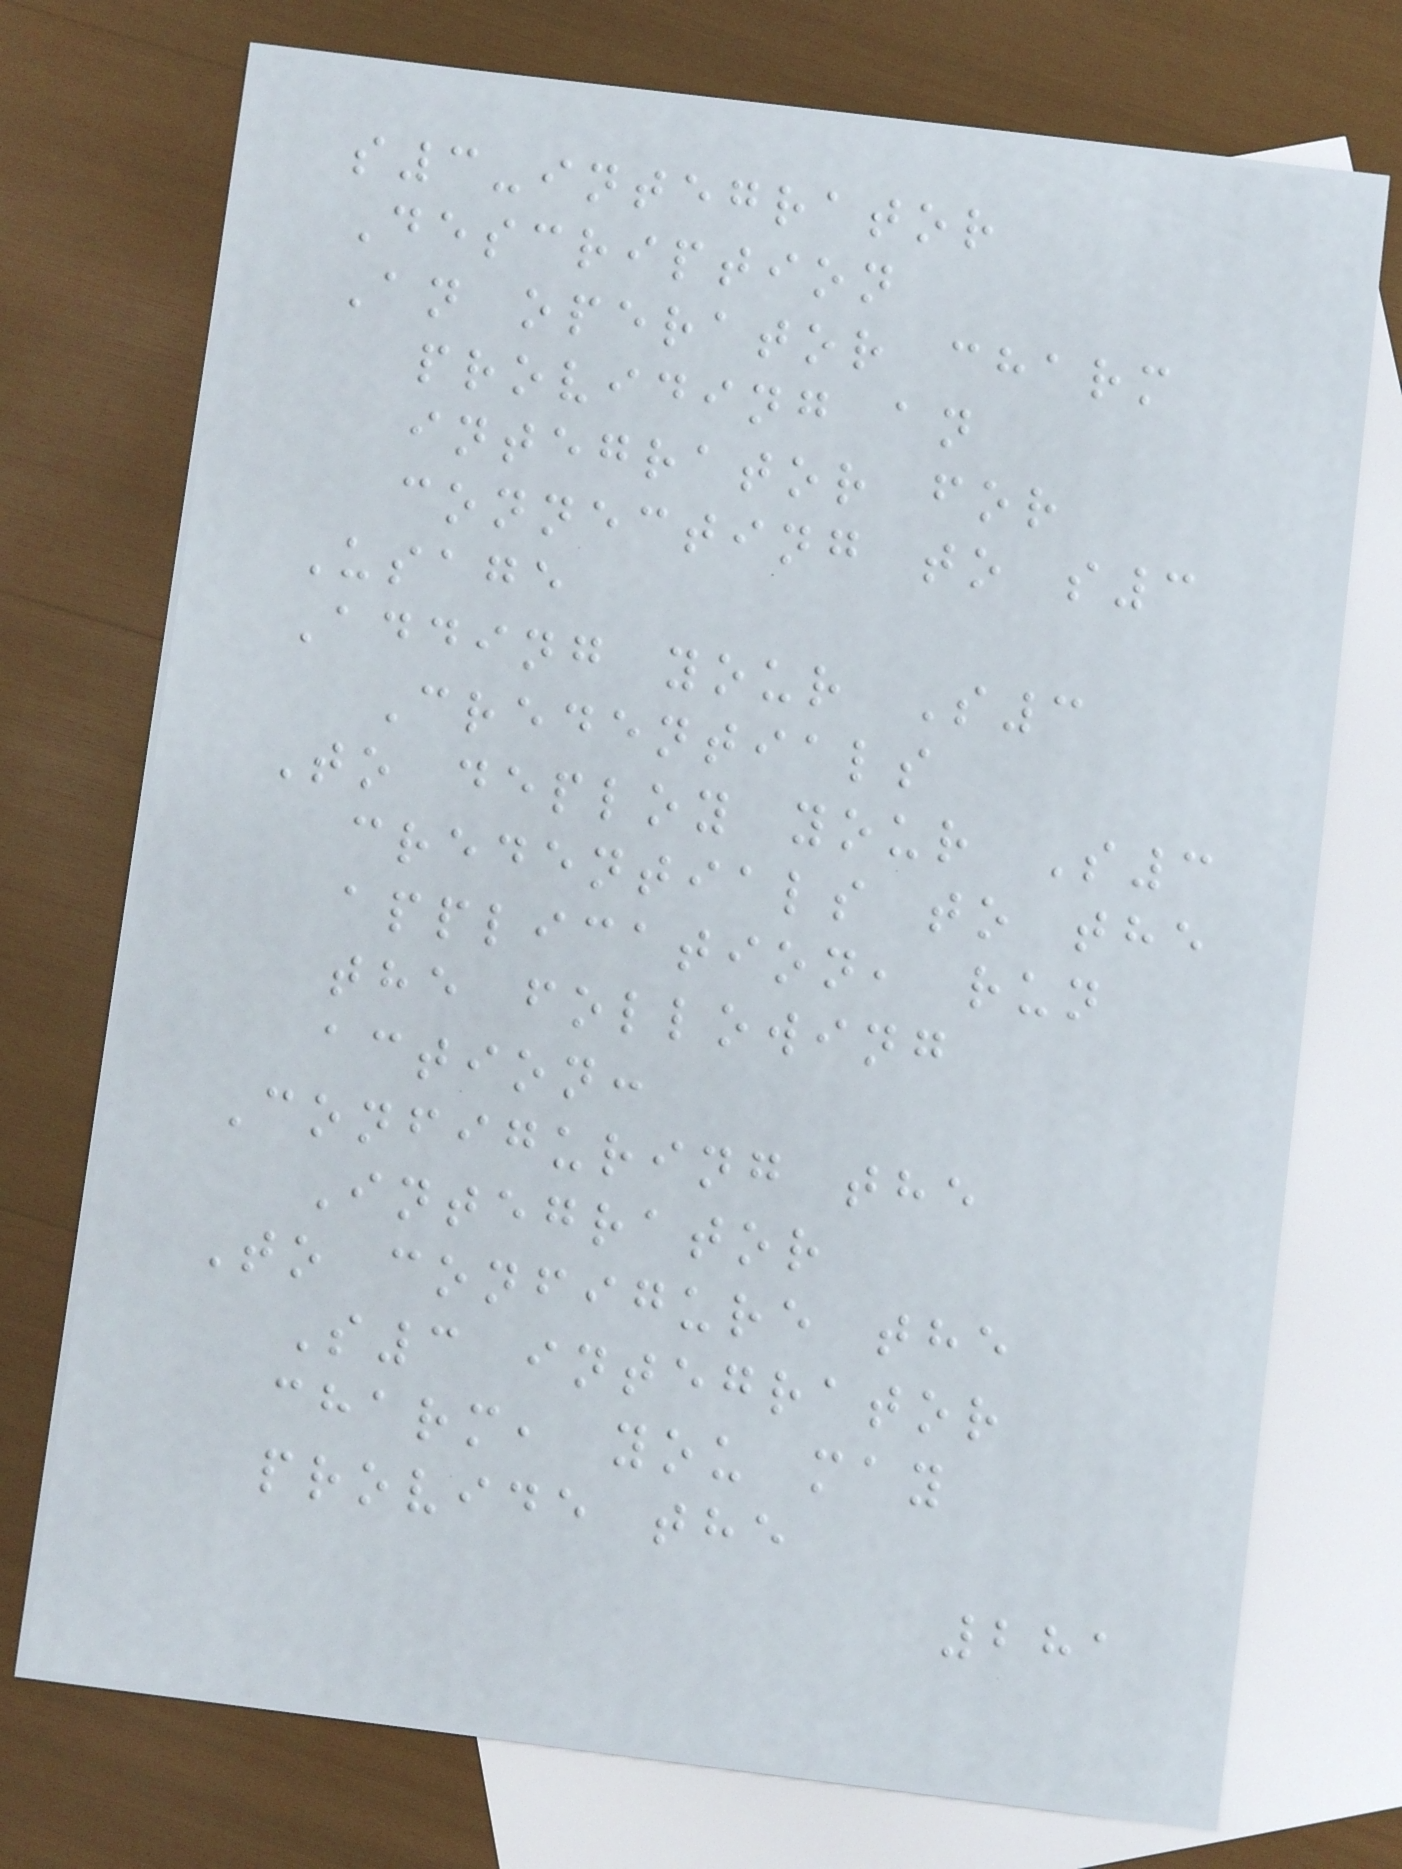s3-integrator
Description
An operator charm
providing an
integrator for
connecting to s3
Usage
Adding your S3
Credentials
To deploy your S3
credentials to the
application, run
the following
action:
Configuring the
Integrator
To configure the
S3 integrator
charm, you may
provide the
281
